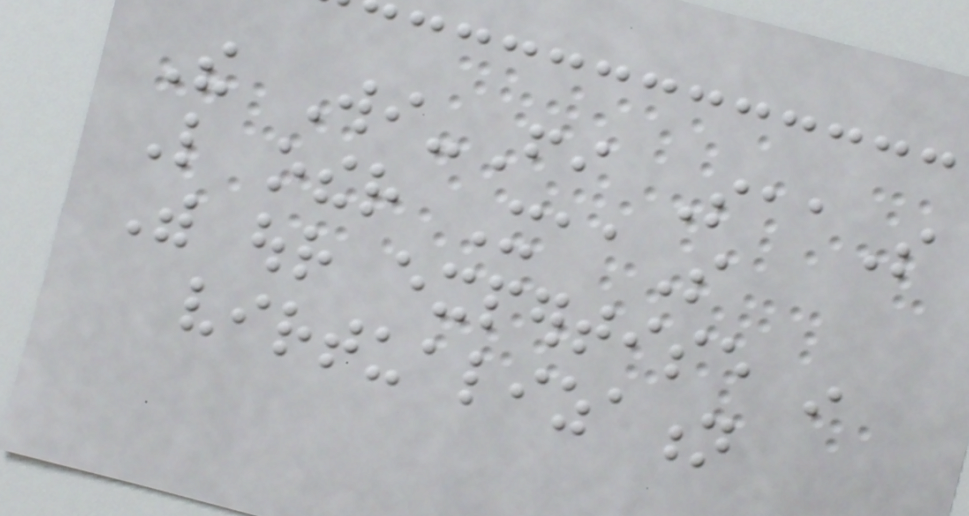The Wi-Fi SaaS
Like other XaaS
With our expertise in
virtualization
